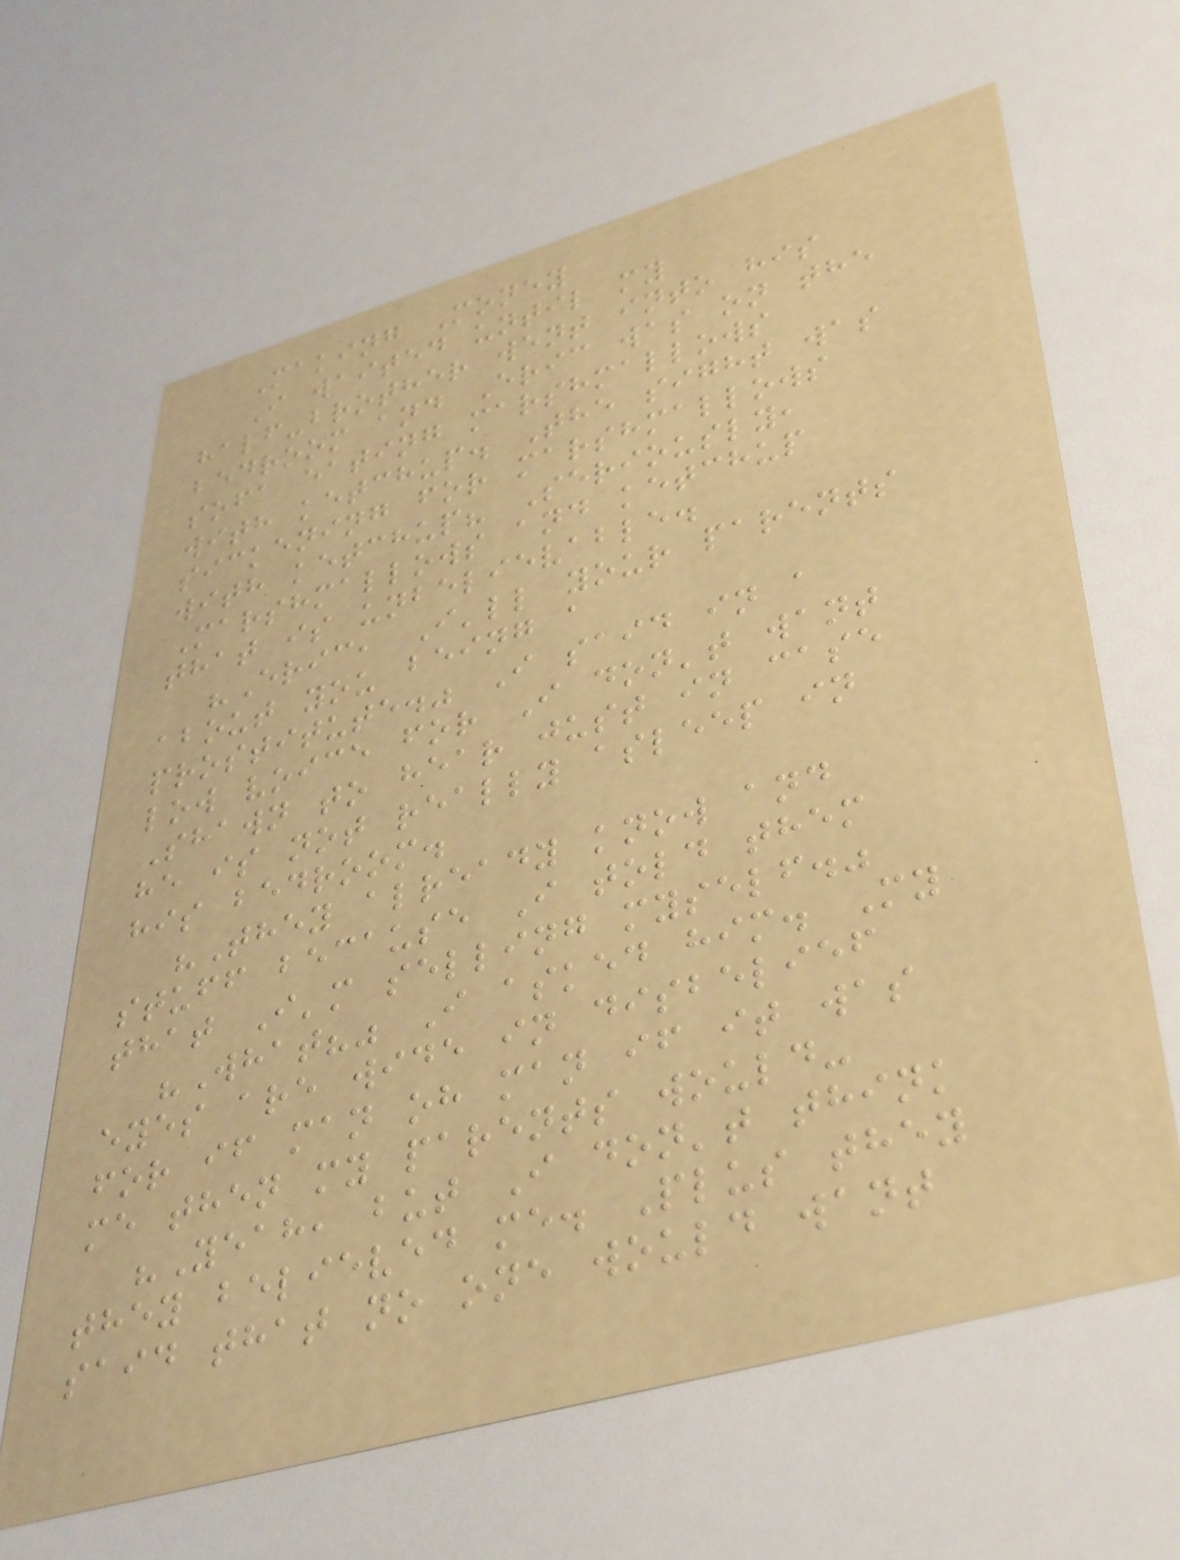Making Money
I waited until my
half-brother went into his
bedroom and Eric was on the
sofa eating marshmallows
with ketchup. The sight was
sickening for marshmallows
with ketchup? Seriously,
Marshmallows and ketchup
that is unbelievable.
"Eric, I'll your parents
about you being a
prostitute." I said in a
low voice for I don't want
Shawn to hear just in case
he is not really asleep in
his bedroom.
"They already know and
stuff because I told them
that I'm selling myself."
"What?" I asked him. My
eyes are wide in disbelief
for if man oh man if it was
me then my parents would-
"Yeah, but I don't think
they believed me. Plus they
said that no one would want
